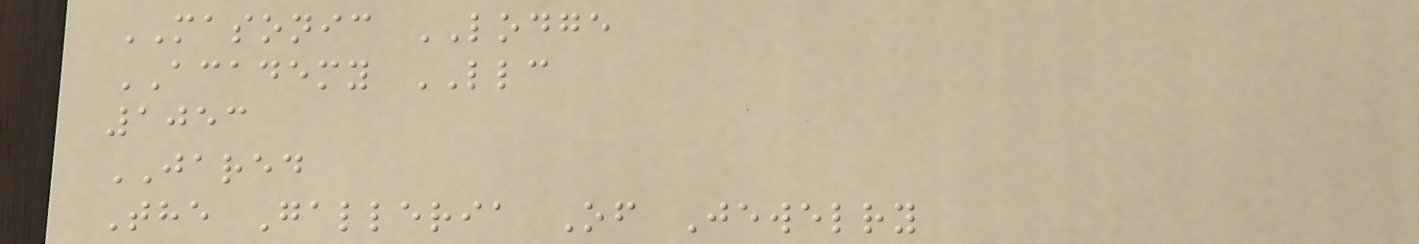MASONIC LODGE
ACADEMY LLC
1053
JARED
The Galleria Of Jewelry
